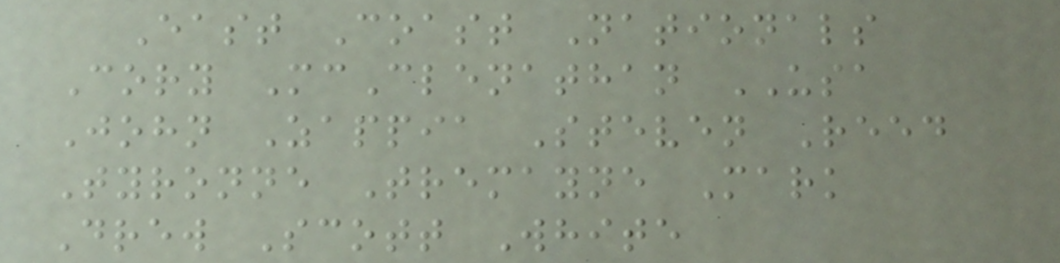East Coast Nationals
Cory McClenathan USA
John Zappia Steven Reed
Tyronne Tremayne Mark
Drew Scott White
